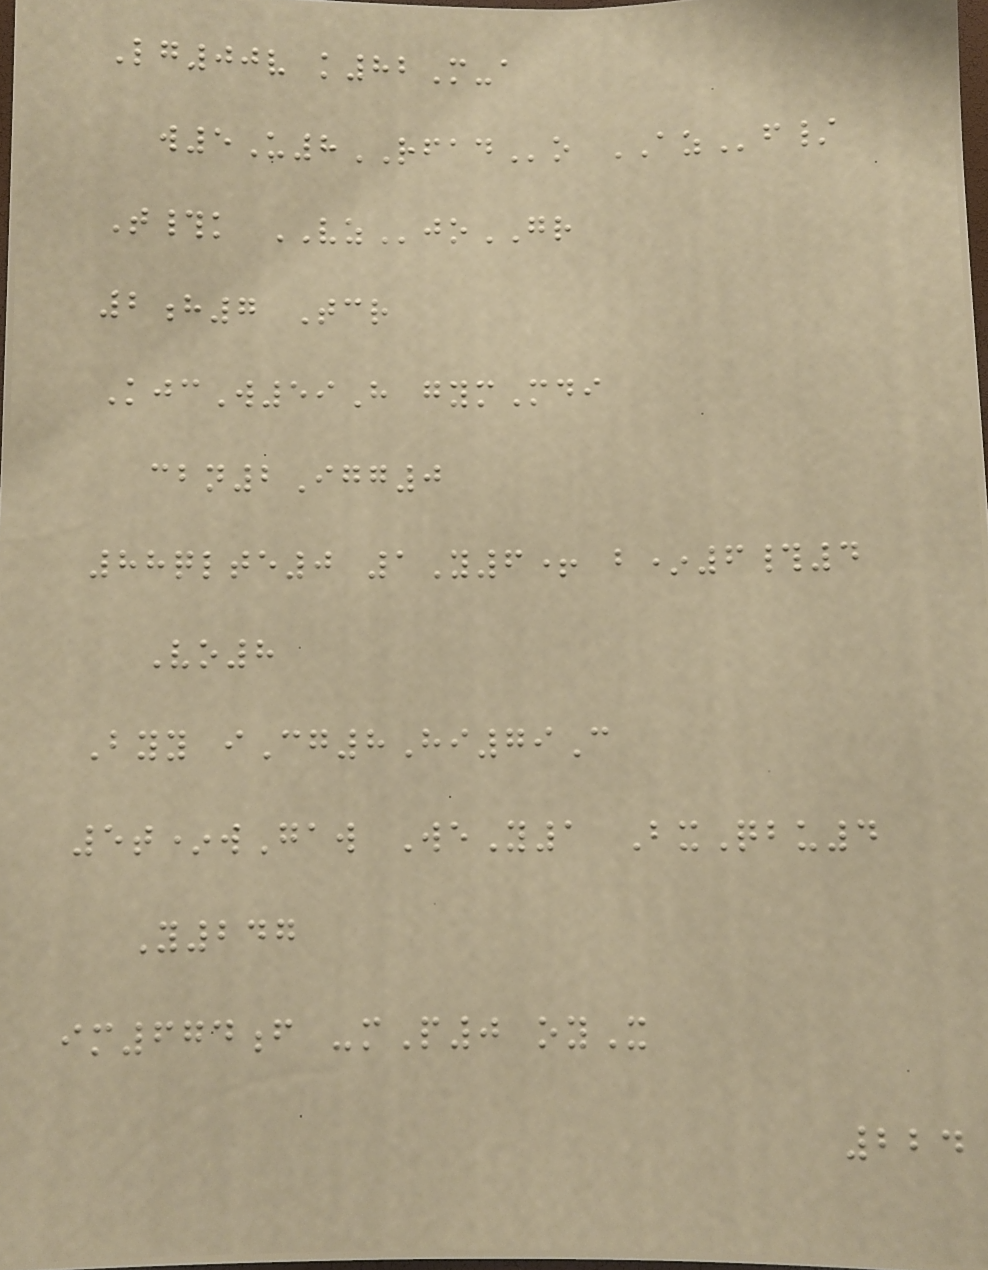Lg00v k82M-a
w5U8RFADo AZf/
T#k VZjoGR
2h7 Tcr
KjcW59H gymMdi
cbn2Igg0
88qlte0 1Y6+ b*6#4
Vo8
Byy iCg8Hi79C
5t*wGaw WeY1 BxQbu4
Y247
im674f -mP0 oyX
224
